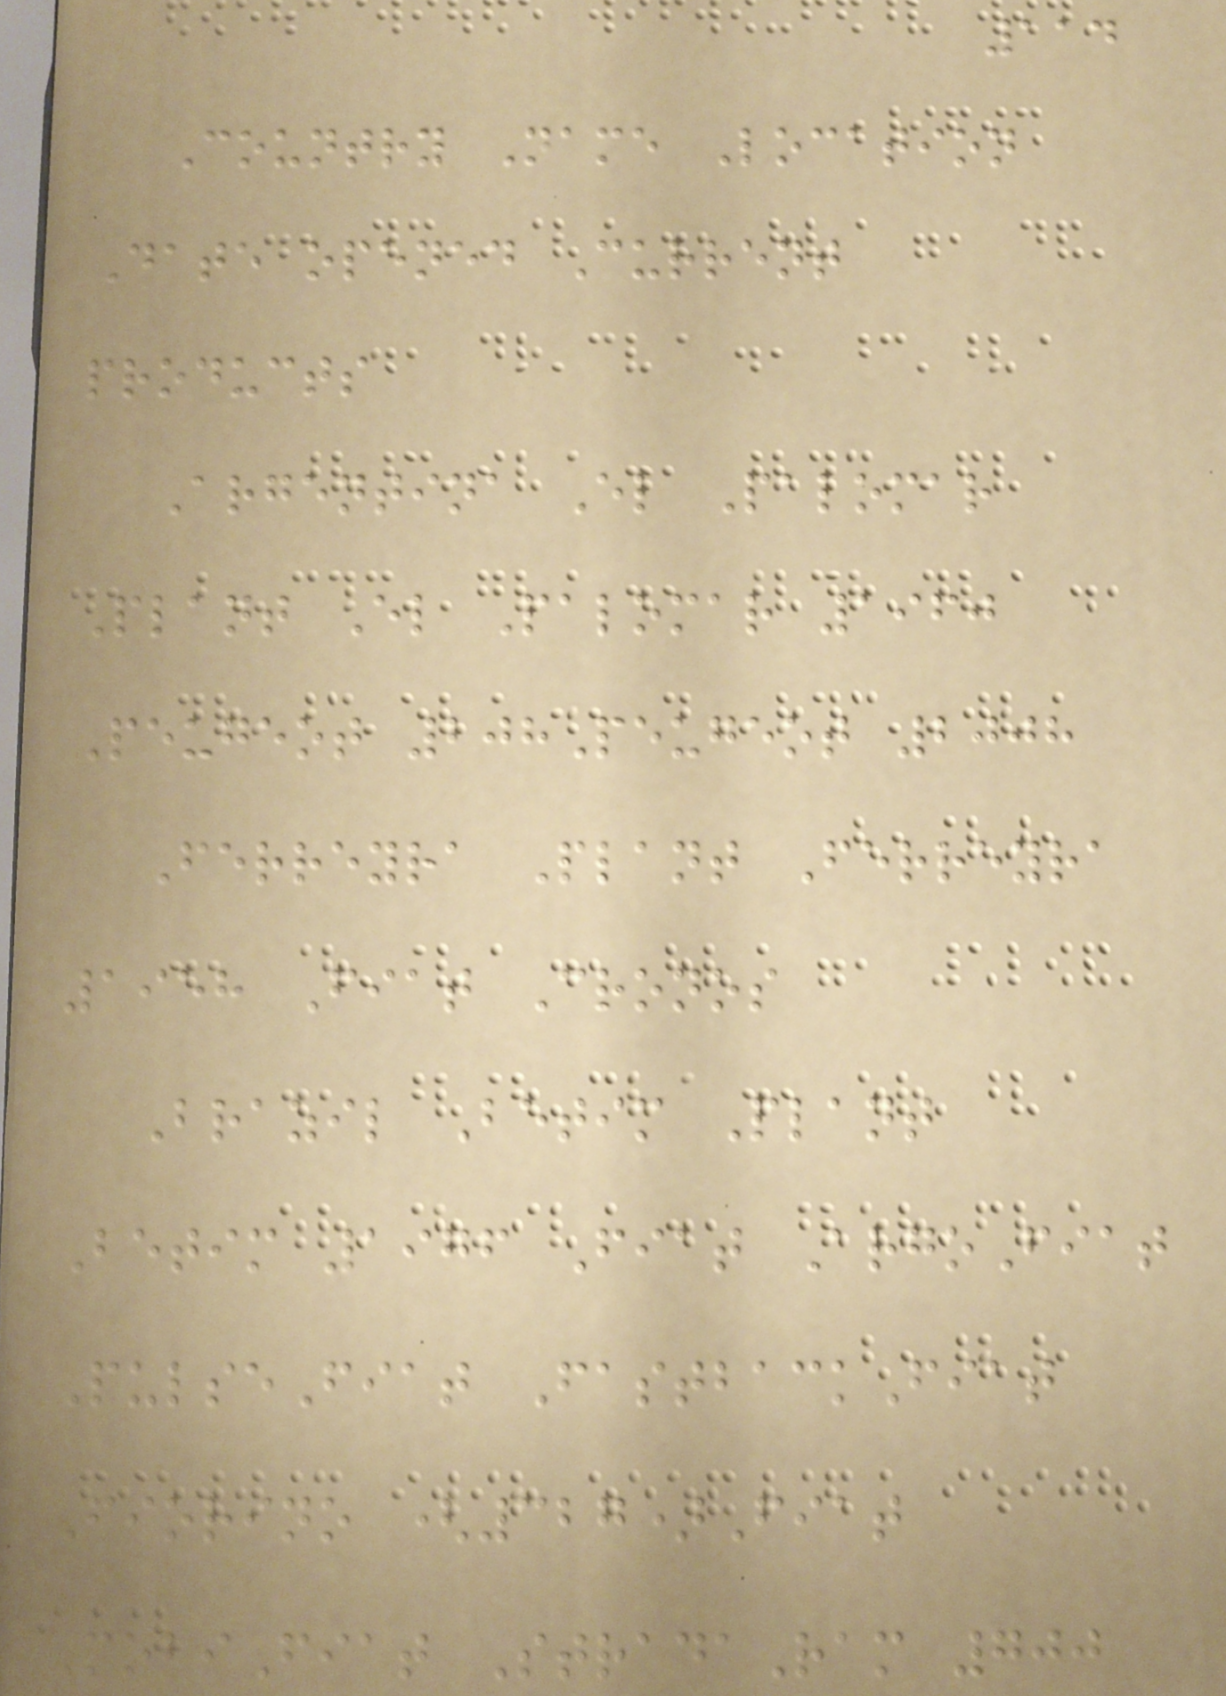114
Country Name Location
Date opened Current
products
Argentina El Palomar
Plant El Palomar 1960
Peugeot 208Peugeot 2008
Ferreyra Plant Ferreyra
1958 Fiat Cronos
Brazil Betim Plant
Betim 1976 Fiat ArgoFiat
PulseFiat FastbackFiat
Fiorino (327)Fiat
MobiFiat StradaRam 700
